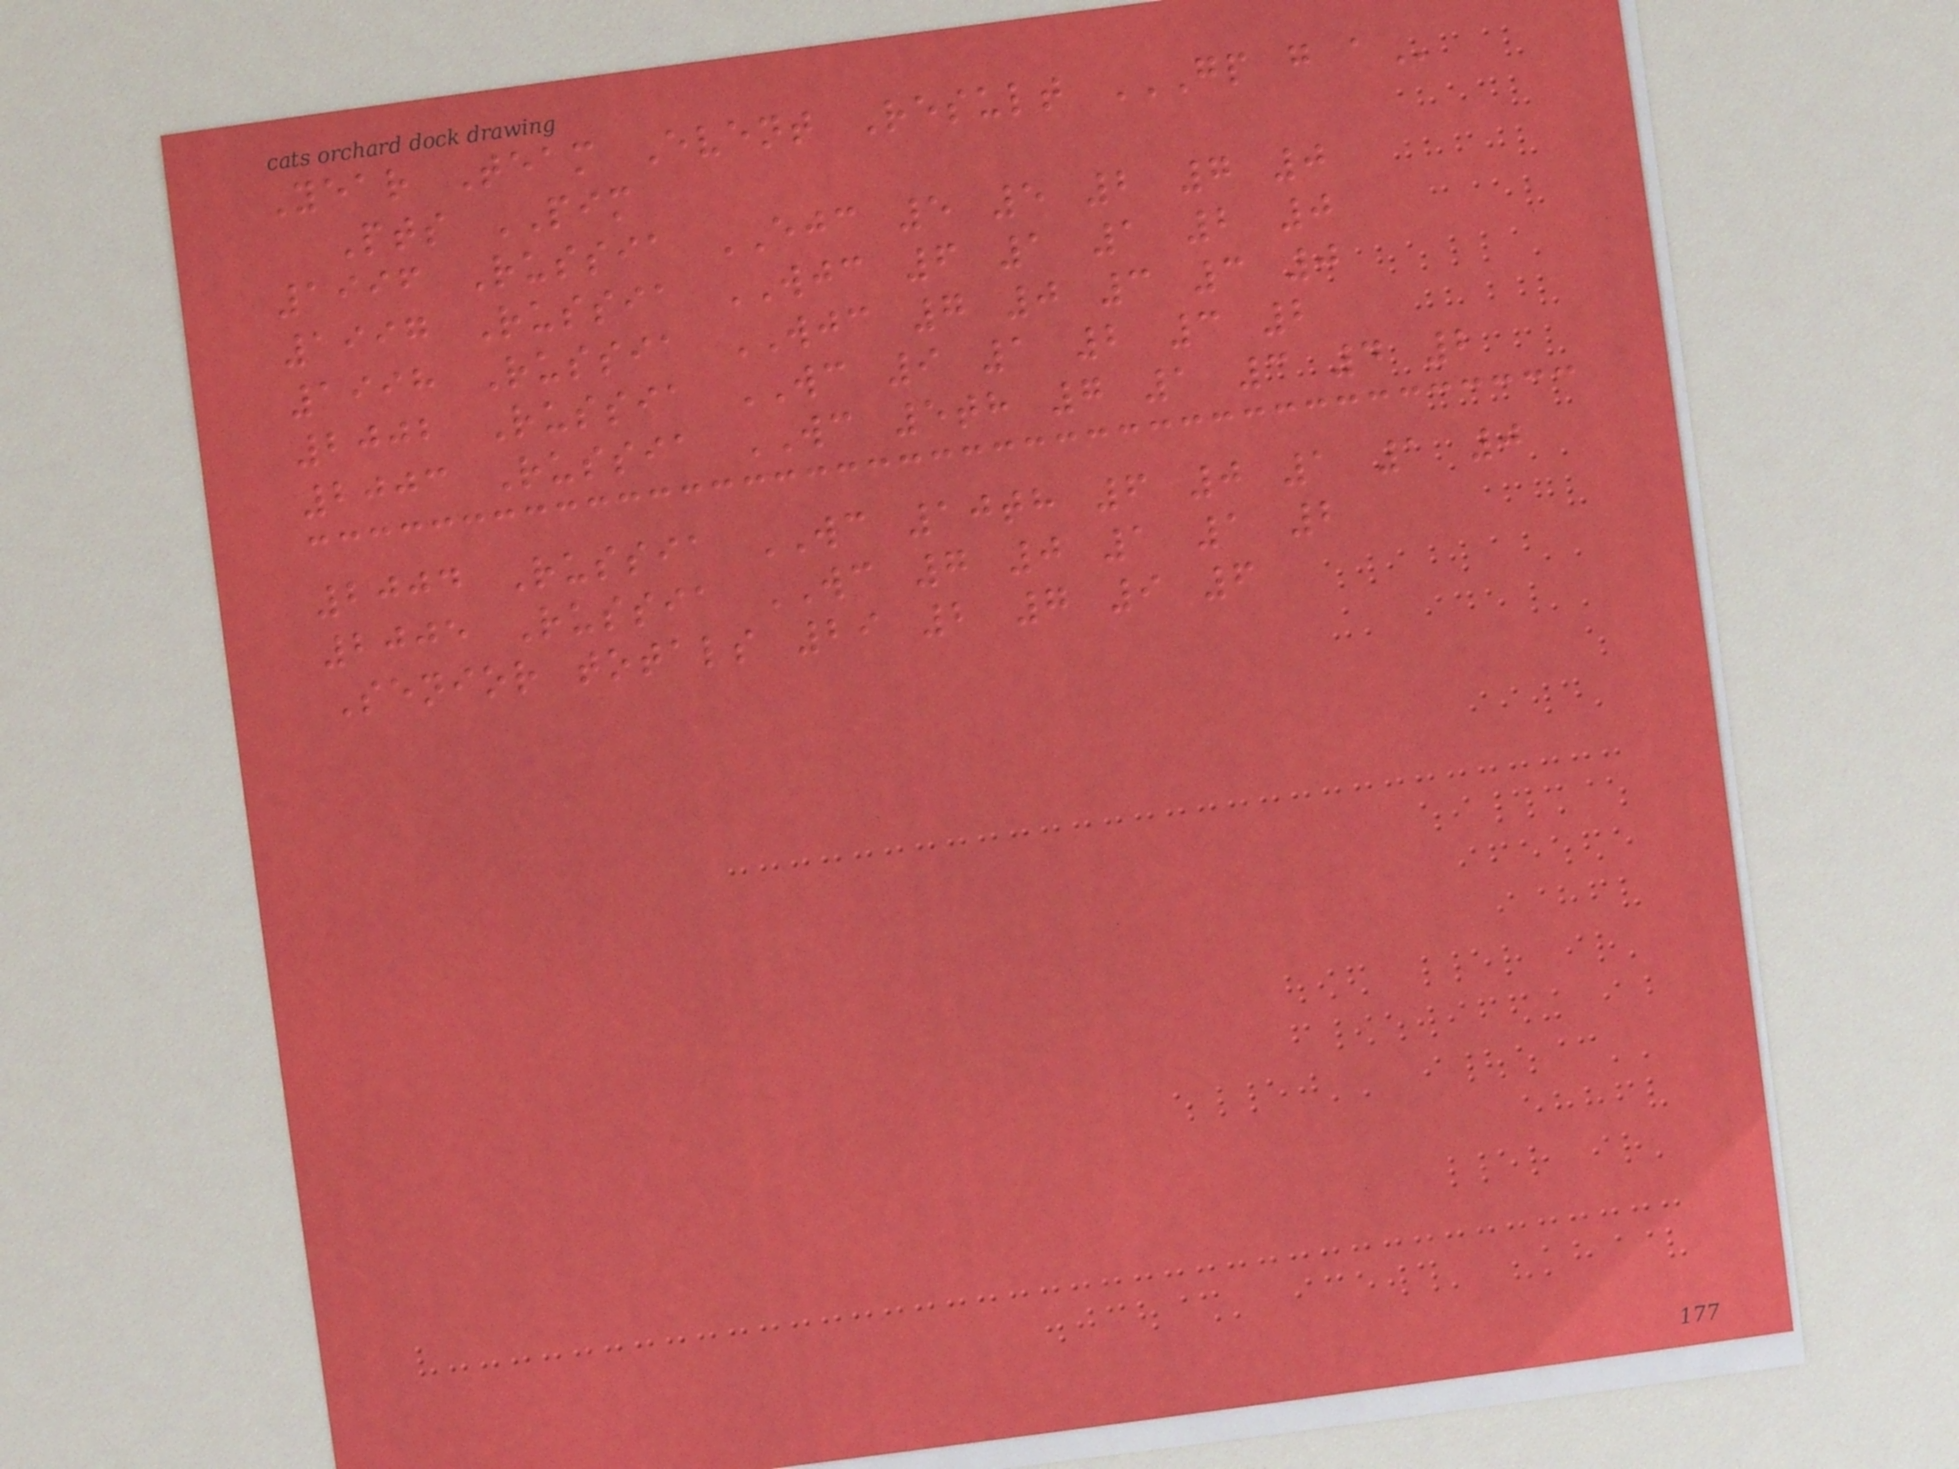Year Team Event Result GP G A
Pts PIM
1996 Russia EJC 5 5 2 7 0
1997 Russia WJC 6 1 1 2 0
1998 Russia WJC 7 0 3 3 0
2002 Russia WC 9 1 2 3 2
2003 Russia WC 5th 7 1 3 4 2
2004 Russia WC 10th 6 0 1 1 0
2005 Russia WC 7 0 1 1 2
Senior totals 29 2 7 9 6
